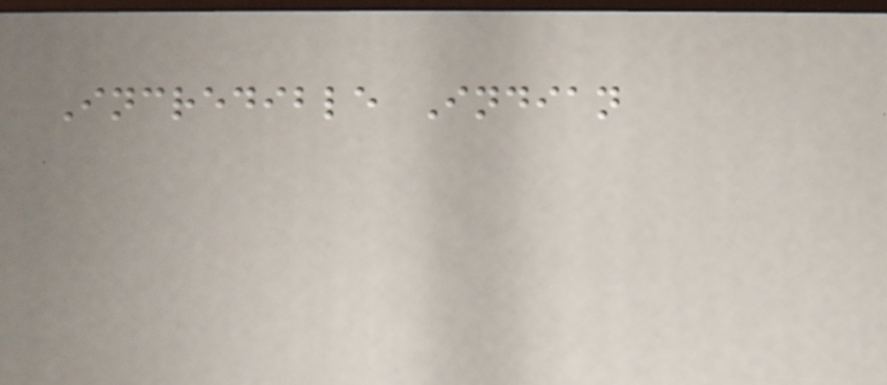Incredible Indian
